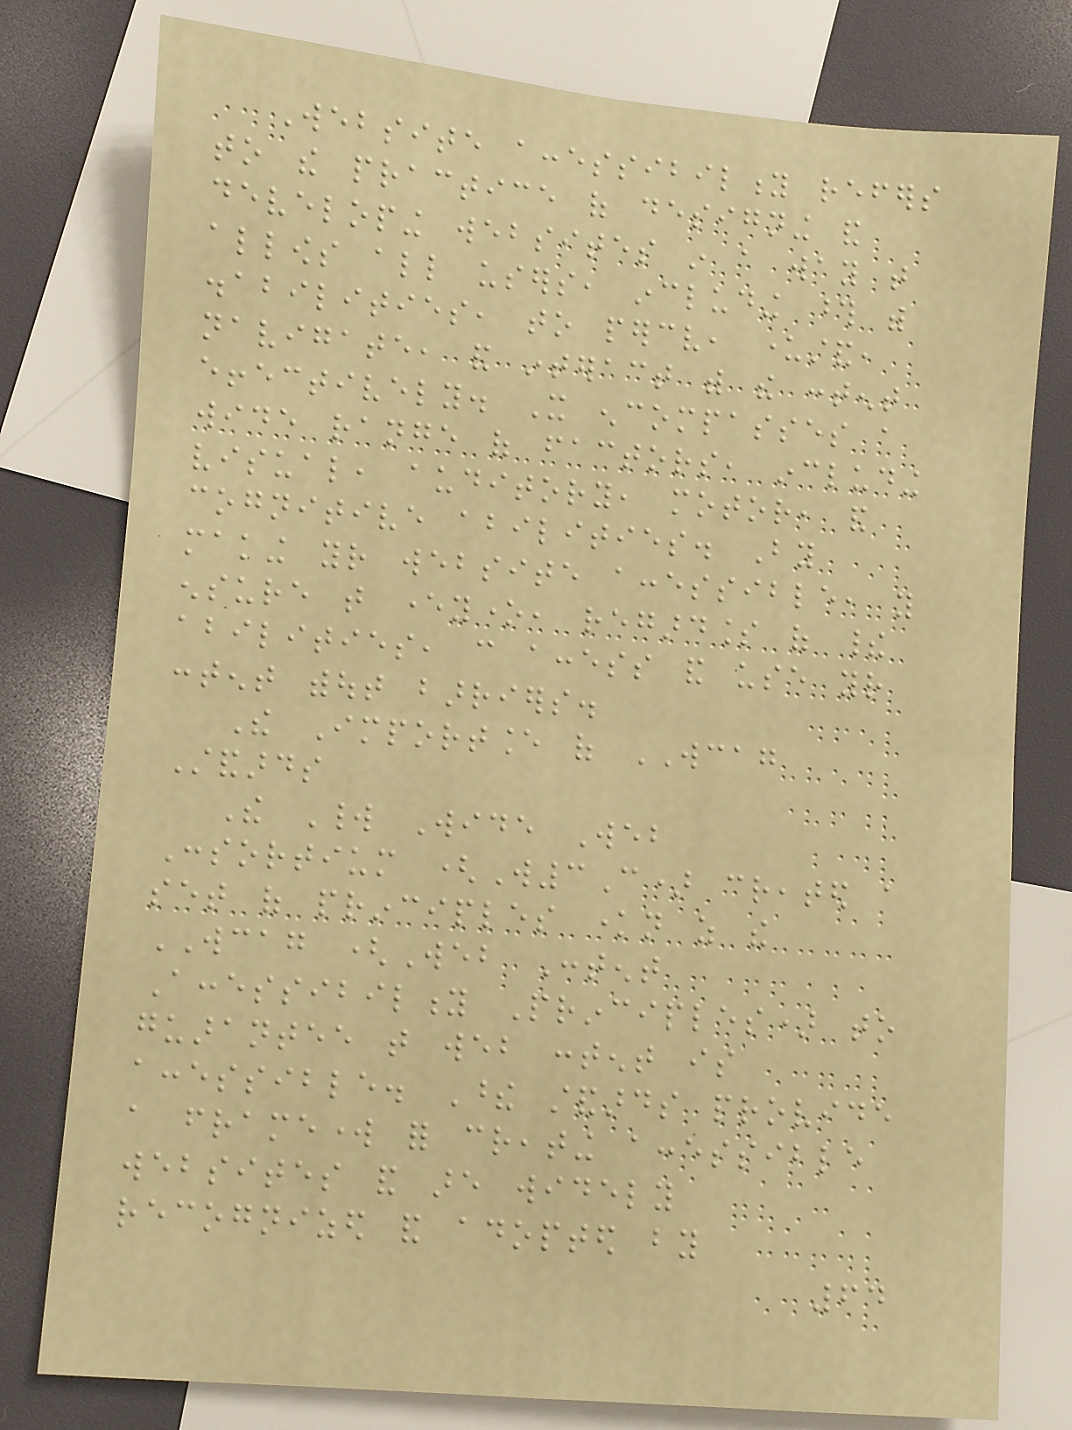Website accessibility refers
to the practice of designing and
developing websites in a way that
allows all users, including those with
disabilities, to perceive, understand,
navigate, and interact with the content
effectively. It encompasses a
wide range of factors, including
visual, auditory, motor, and
cognitive abilities. By
making your website accessible, you
ensure that everyone, regardless of their
abilities, can access and use your
content without barriers.
The Importance of WCAG
Standards
The World Wide Web
Consortium (W3C) created a
set of principles known as the
WCAG (Web Content
Accessibility Principles) to
guarantee that web content is
accessible. These standards provide
a framework for creating accessible
websites and are widely
recognized and adopted by
64
